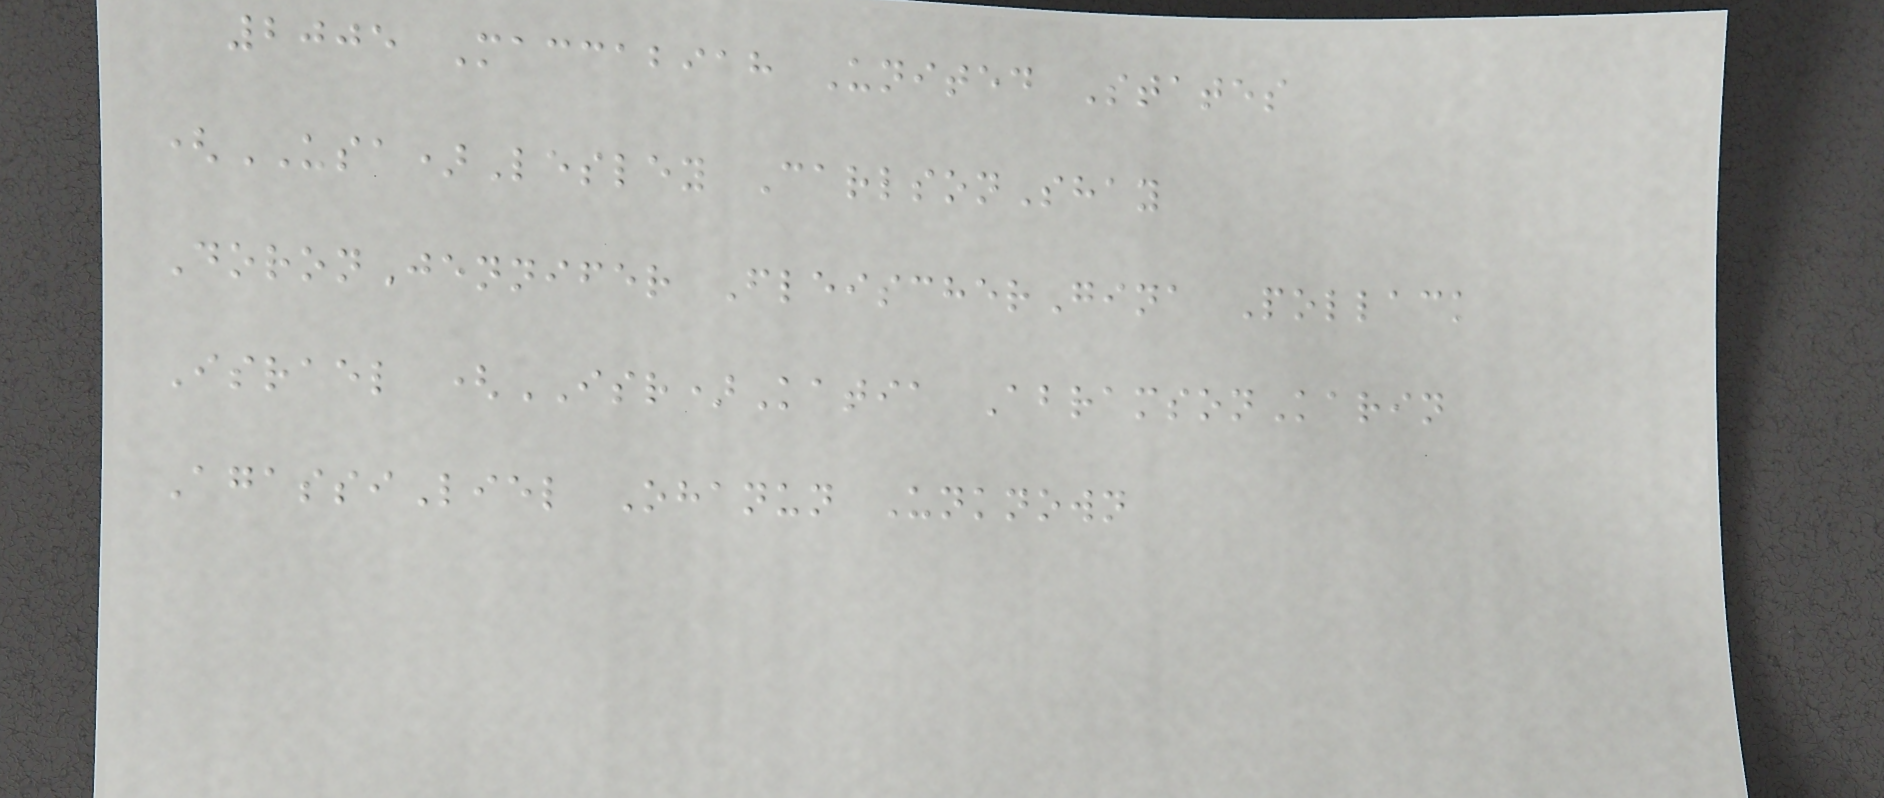2005 Maccabiah United States
(USA)Lesley CarlsonShay
DoronJennifer FleischerGina Pollack
Israel (ISR)Katia AbramsonKarin
AgassiLiel Ohanun Unknown
